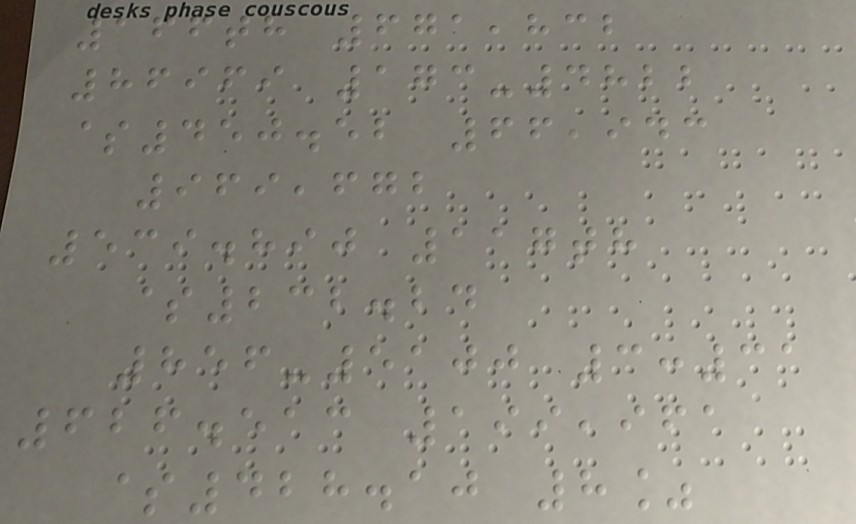166th 671,832
86969 173-4822
$450.52 66,943
969,672
539.890 117th
$232.24
856-5100 3:31
626.513 199,961
$428.10 8%
